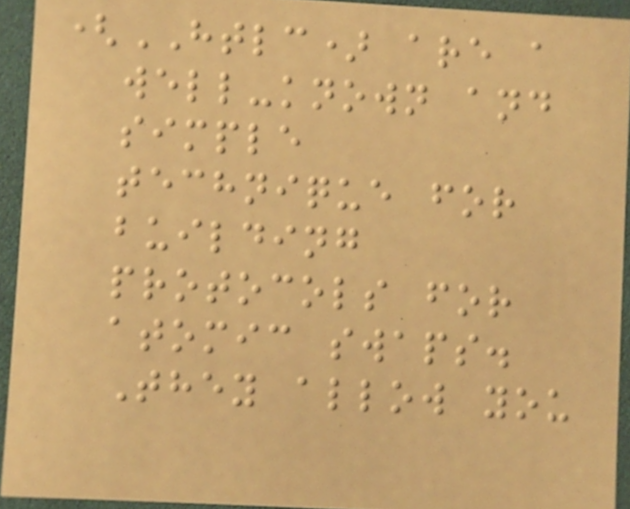(HTLC) are a
well-known and
simple
technique for
building
protocols for
atomic swaps.
They allow you
